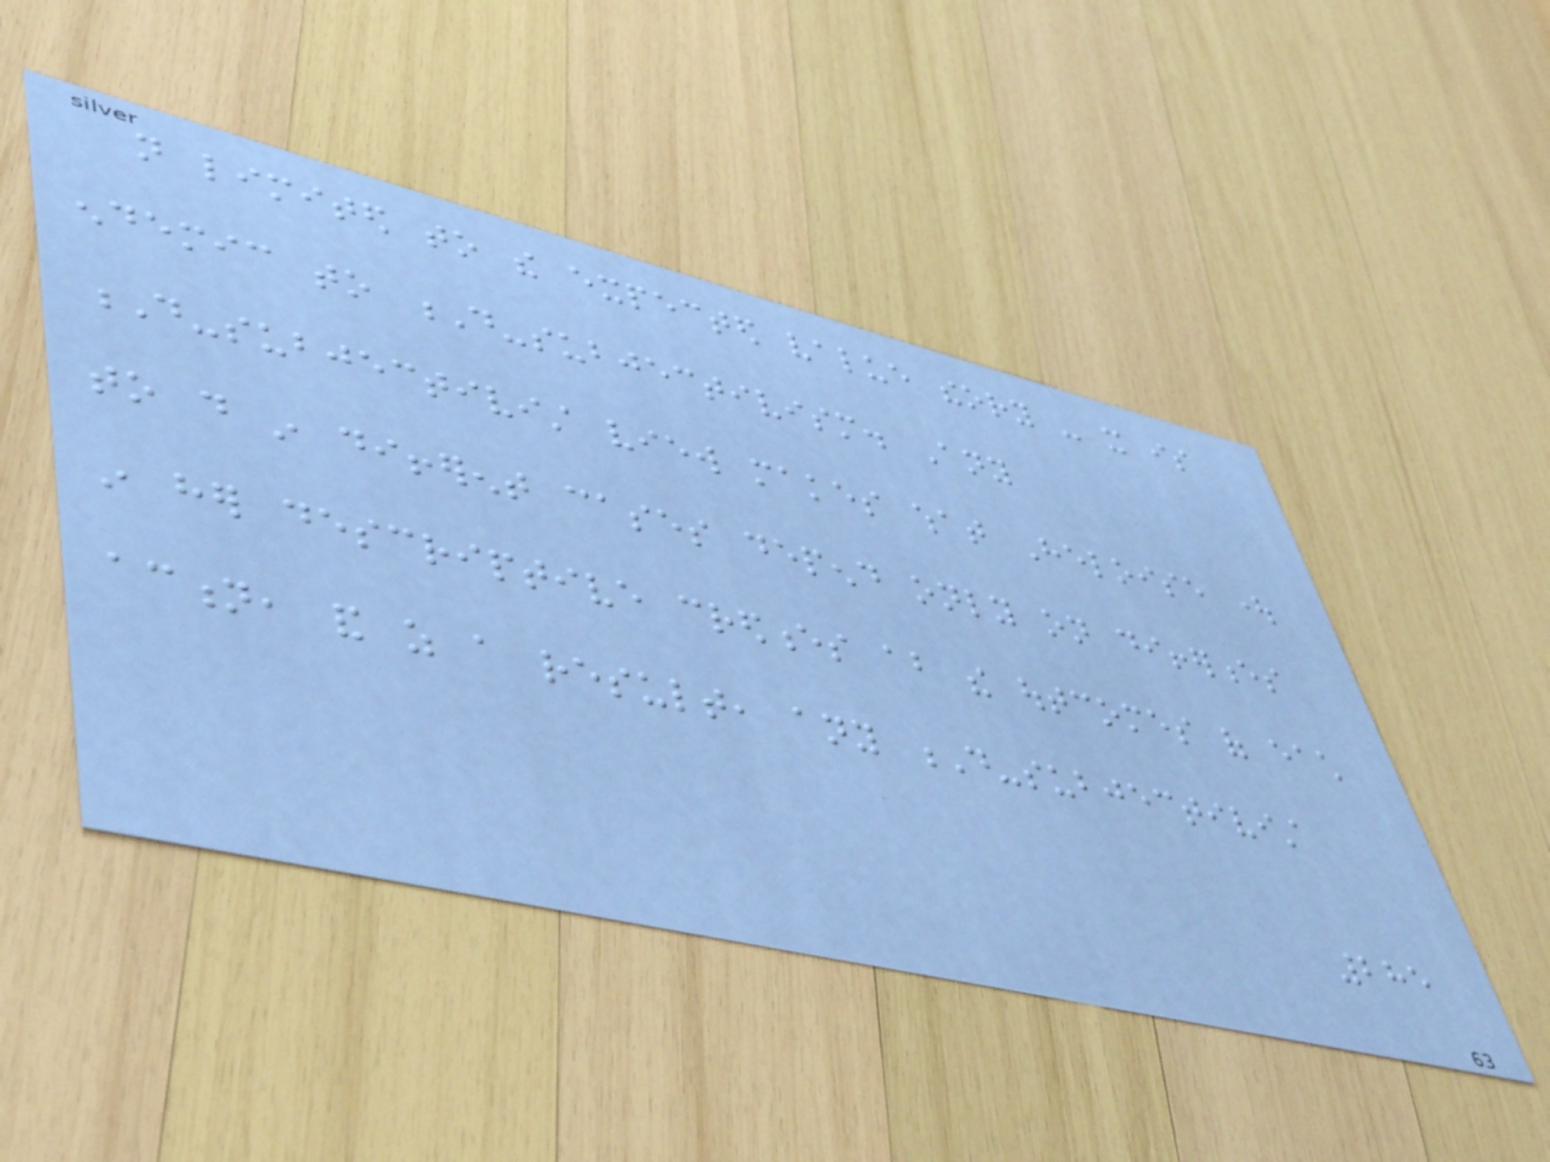not limited to the expected value theory - it is
endemic to D-subjectivism. Any
D-subjectivist view makes what Heloise ought
to do in different cases depend only on differences
in her descriptive credences about the outcomes of each
action, and as a result, any D-subjectivist
285
